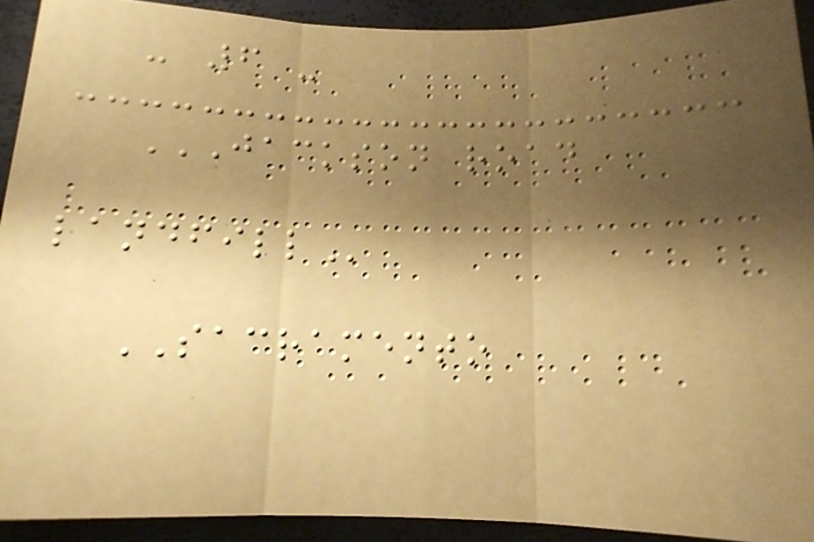- 6 -
JACKSON ROAD
LANDFILL
SACRAMENTO
